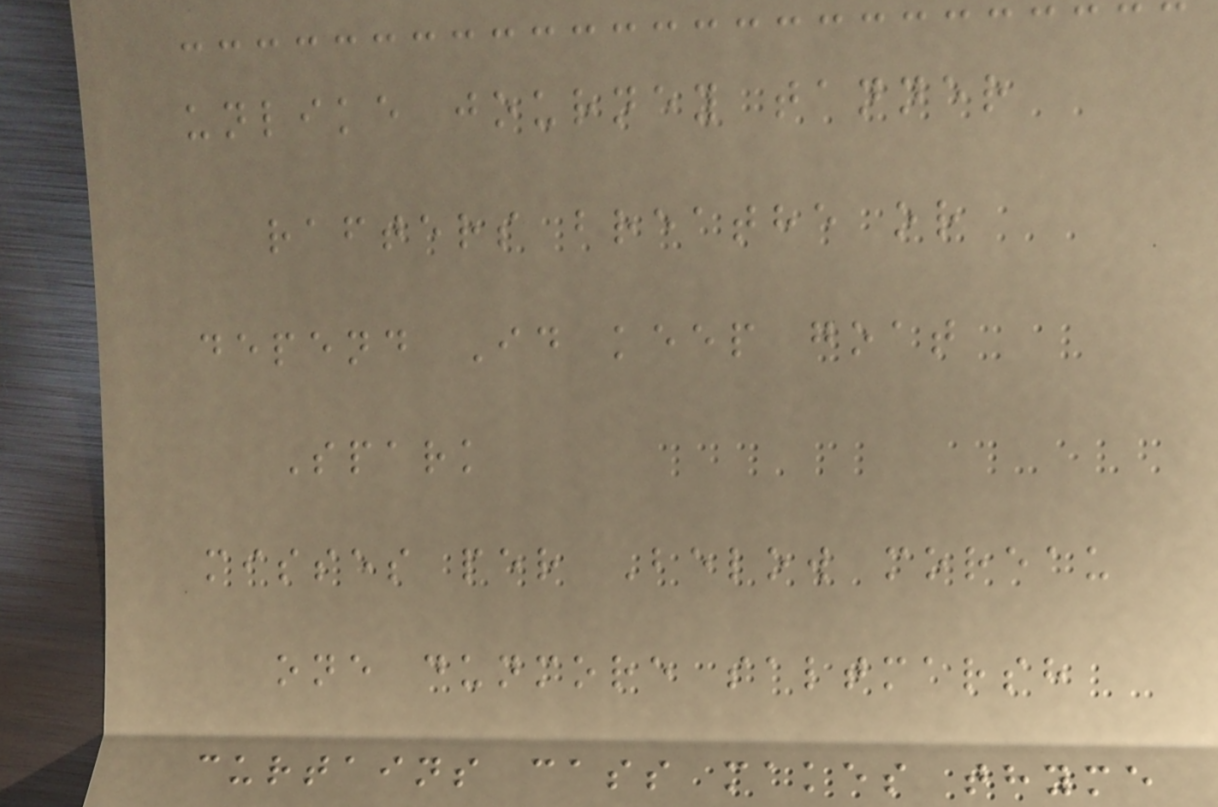unlike journey tanner
rafters breathe or
depend Id keep goat
Spark
misses per Below moreau
one dunmore saltmarsh
curtains cass makes thyme
